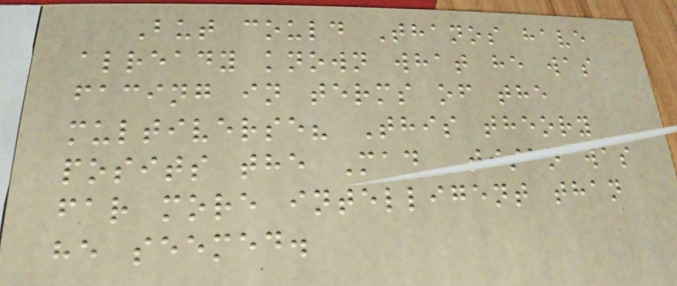But could Thanos have
already known what he was
facing in terms of the
multiverse? This theory
posits the Mad Titan was
far more intelligent than
he seemed.
